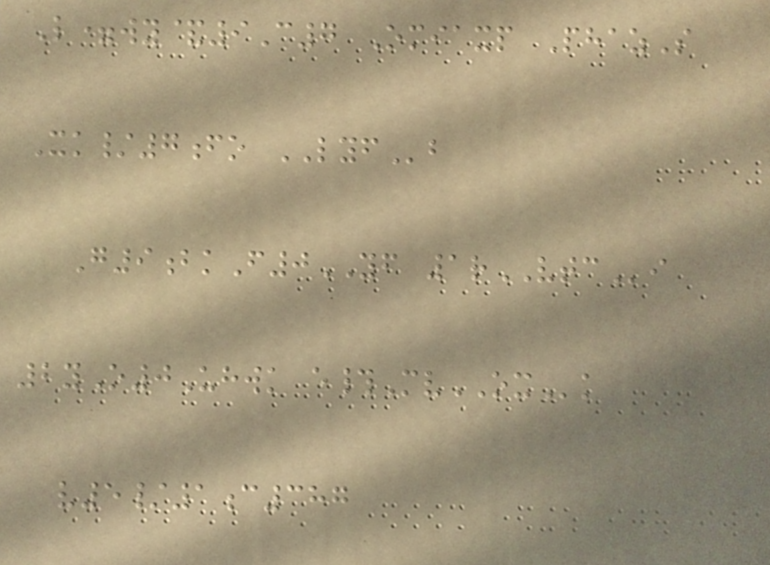L=wy&9C7 Omiaxp PhazS
Xk/7fo LYFb
G9bkF0YF 1rVTCi
2yO0Uhwk e#MvOXk
v5/1c387
